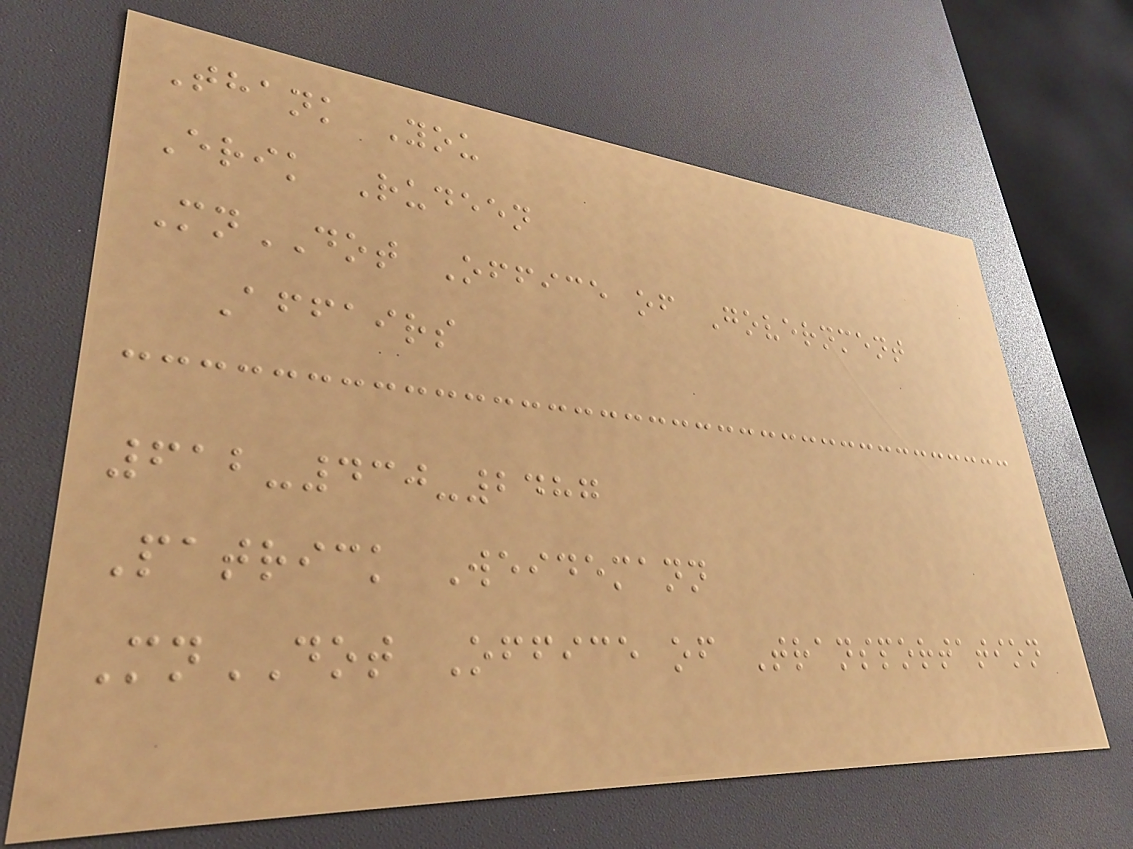Thank You
Erik Rudeen
MnDOT Office of Government
Affairs
612-430-2487
Patrick Weidemann
MnDOT Office of Transportation
